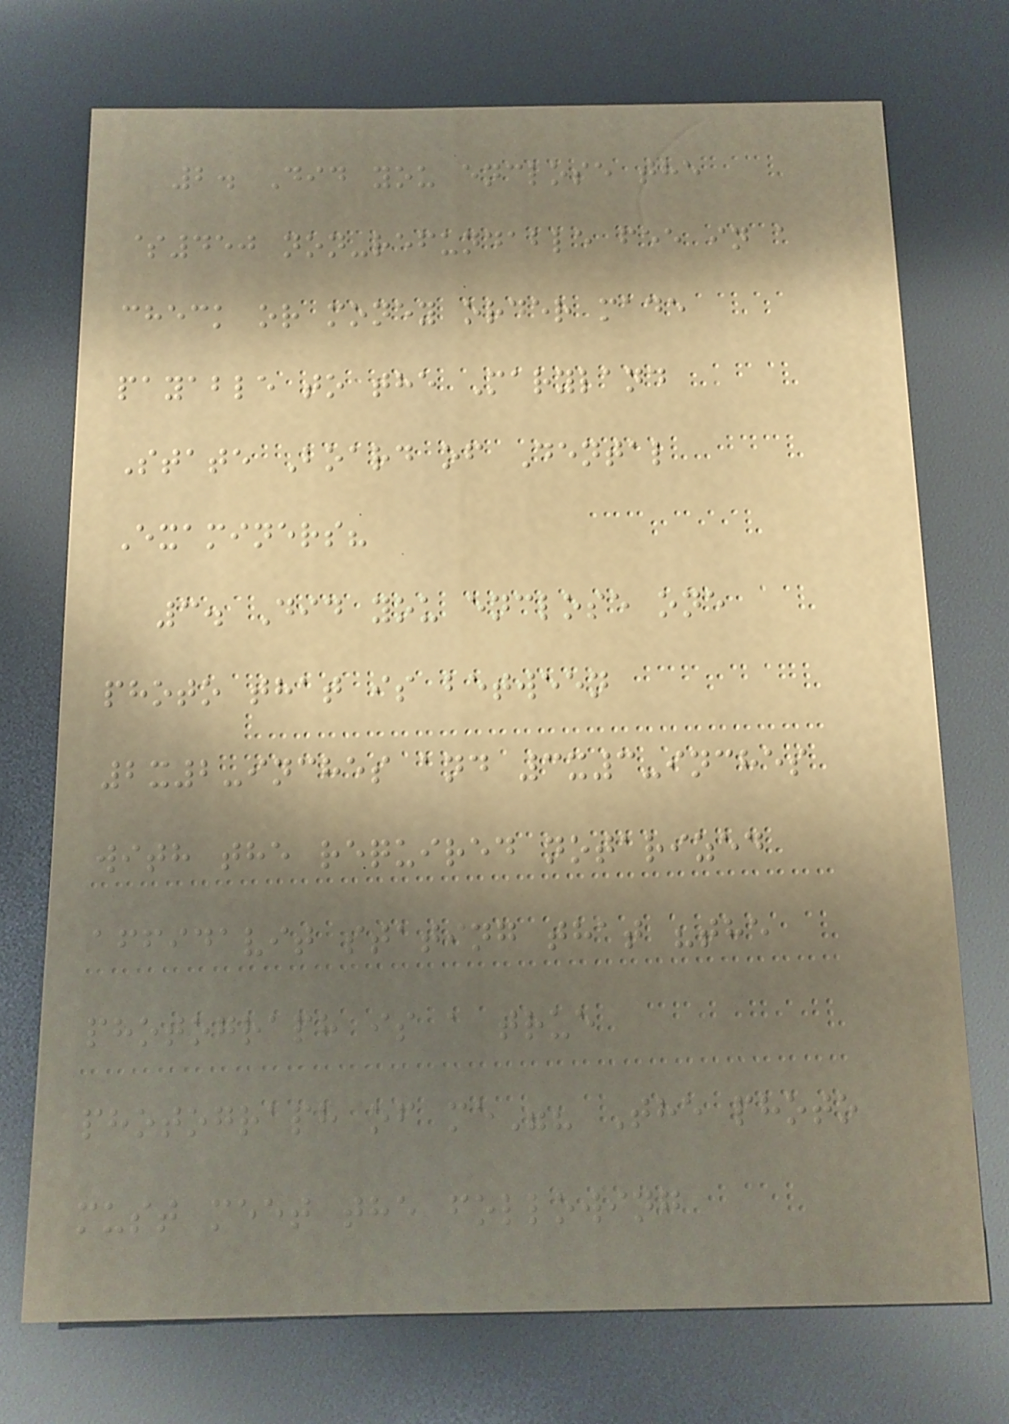2. Did you enclose the
$450 non-refundable fee in a
check or money order made
payable to the Maryland
State Board of Dental
Examiners?
3. Did you enclose one
photo that is between
2x2-inches and 3x3-inches
with the required notarized
affidavit stating that "the
photograph is a true
photograph of me"? The photo
must meet the following
